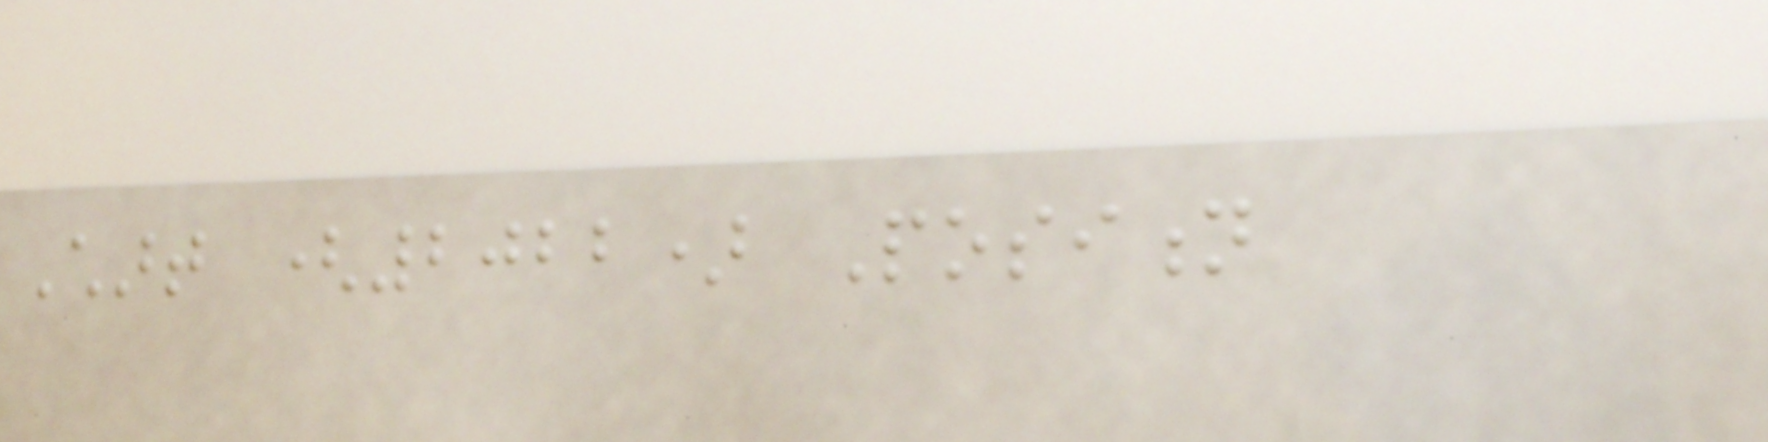Chart (2022) Position
